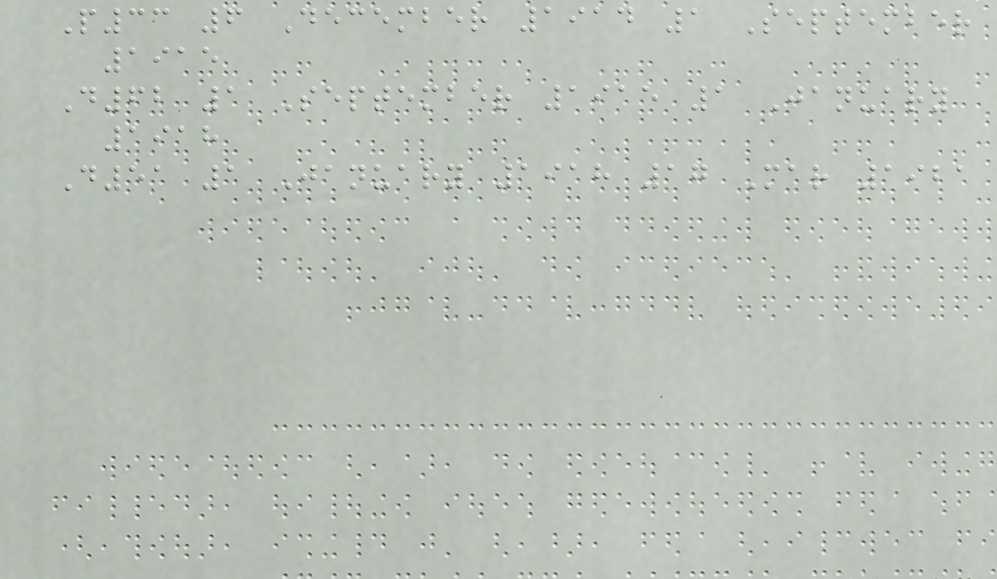P33 6 December 1914 1 September
1915
D62 1 September 1915 1 January
1918
D51 1 January 1918 17 Mar 1921
